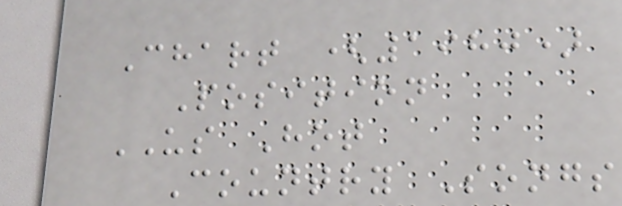Chart (1980)
Position
US Hot
Country Songs
